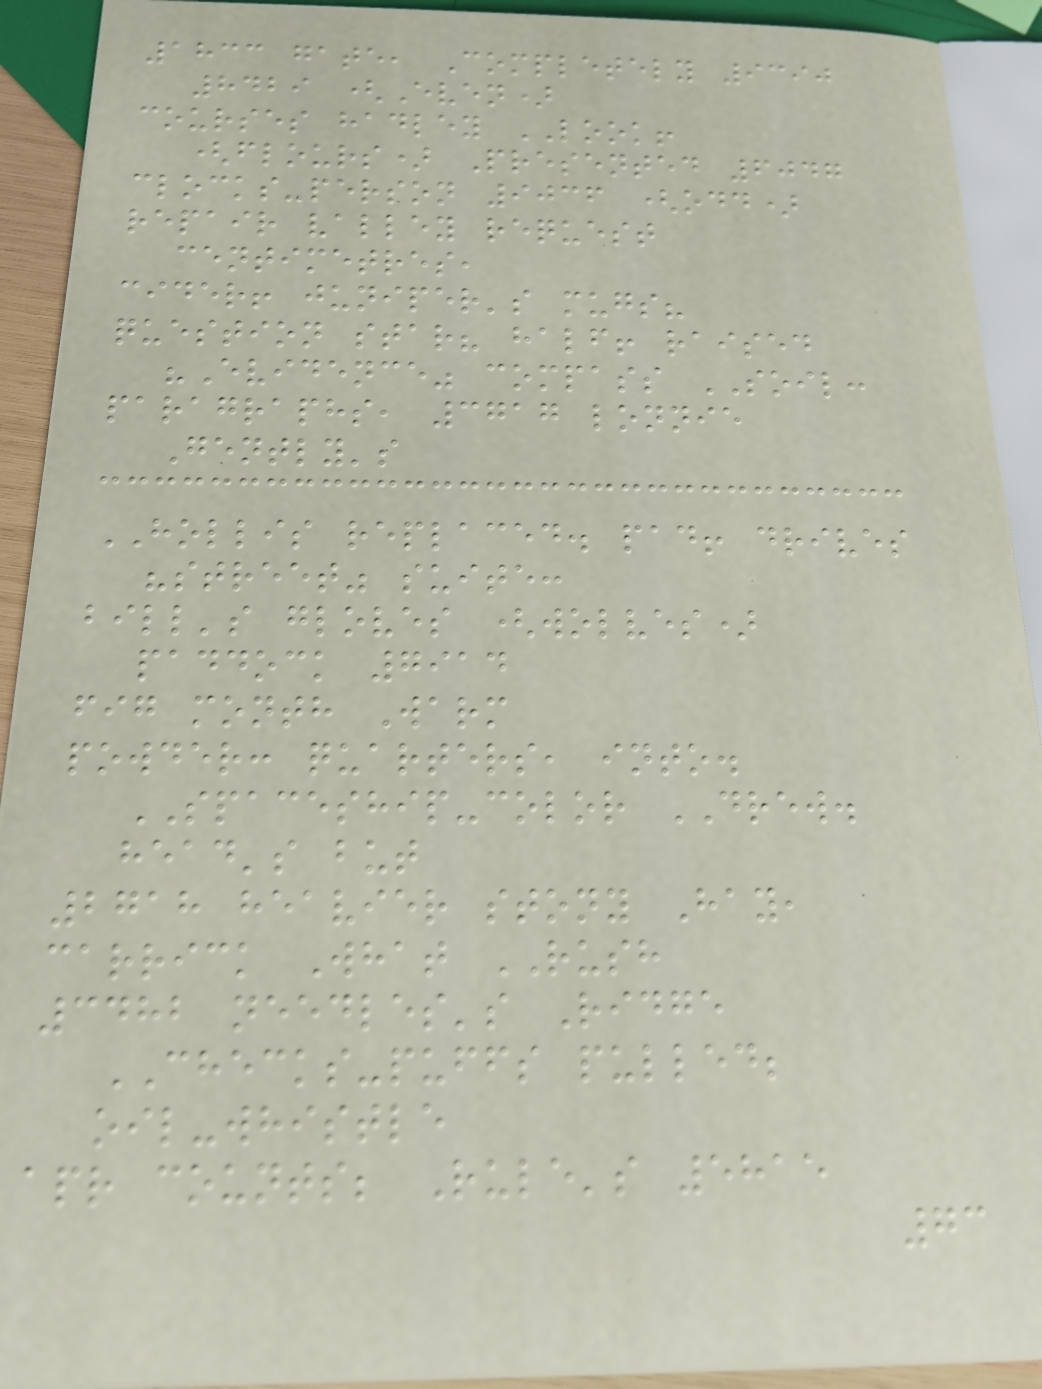1833 gate, Completely 9390
8429 (Even)
courses hadley LOOK!
(flours) Presented 6047
clocks-person 9036 (odd)
repair valley request
centimetres,
cider! juniper's mugs?
question star? half! raised
"Evidence" compass SOIL:
paragraphs, 3717 lonnie
Gently's
HOLLIS replaced. pad! drives
"street" suite:
bill's gloves (wolves)
paddock 7914
fig month Warm
powder: quarters, into.
SPACESHIP-color DREW.
head's but
2718 heavier stony Hay,
carrick What RUSH
3482 needles's Ridge
CHECKS-puffs pulled;
oil-whistle
apr counts; Rule's 5815
73
